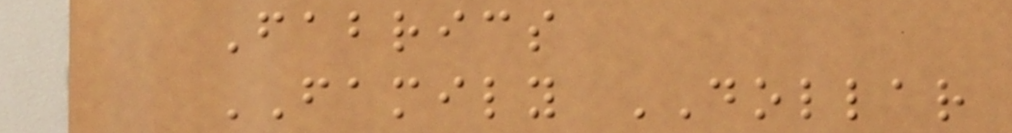Fabrics
FAMILY DOLLAR
